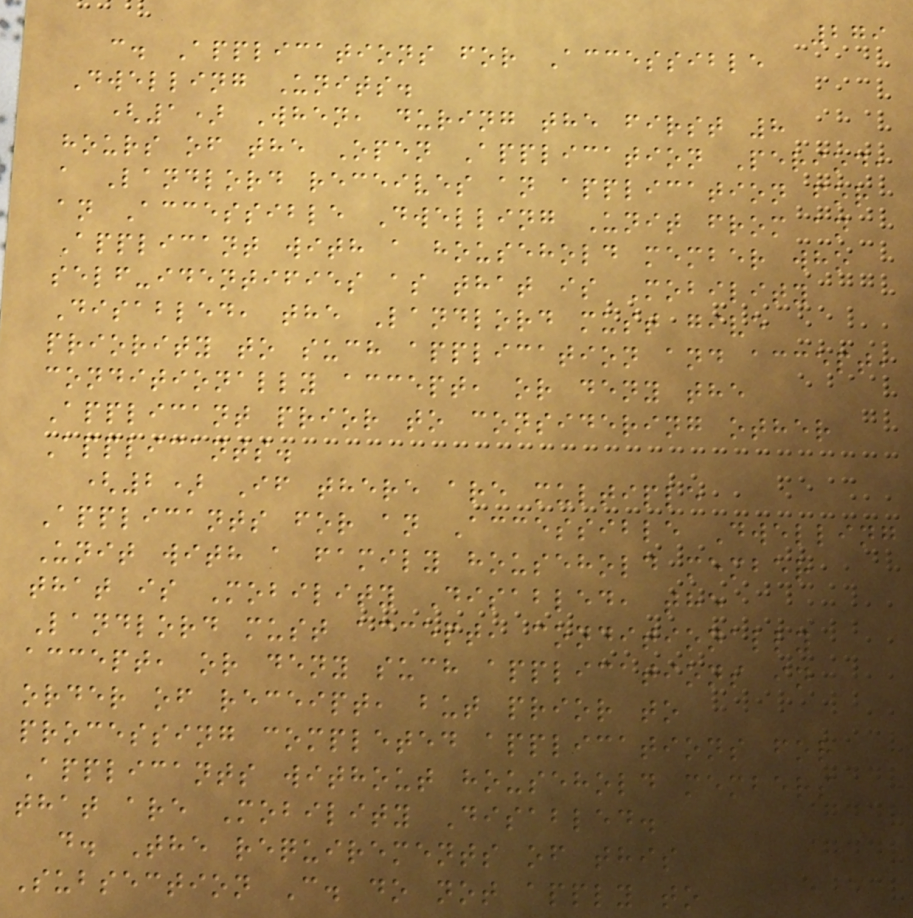279
c. Applications for Accessible
Dwelling Units.
(1) When, during the first 8
hours of the Open Application Period,
a Landlord receives an application for
an Accessible Dwelling Unit from an
Applicant with a household member who
self-identifies as that is Mobility
Disabled, the Landlord must give
priority to such application and accept,
conditionally accept, or deny the
Applicant prior to considering other
Applicants.
(2) If there are multiple
Applicants for an Accessible Dwelling
Unit with a family household member
that is Mobility Disabled, the
Landlord must accept, conditionally
accept, or deny such applications in
order of receipt, but prior to
processing completed applications for
Applicants without household members
that are Mobility Disabled.
d. The requirements of this
Subsection C. do not apply to
